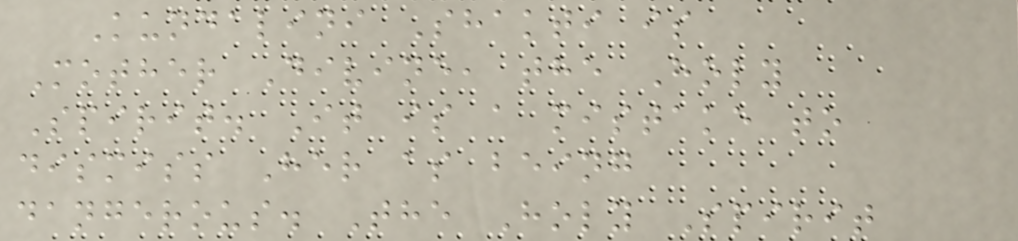Kundalini Shakti is
Mother Divine, the Holy
Spirit. It is a mistake to
dismiss Her as being
dangerous. The Holy Spirit
